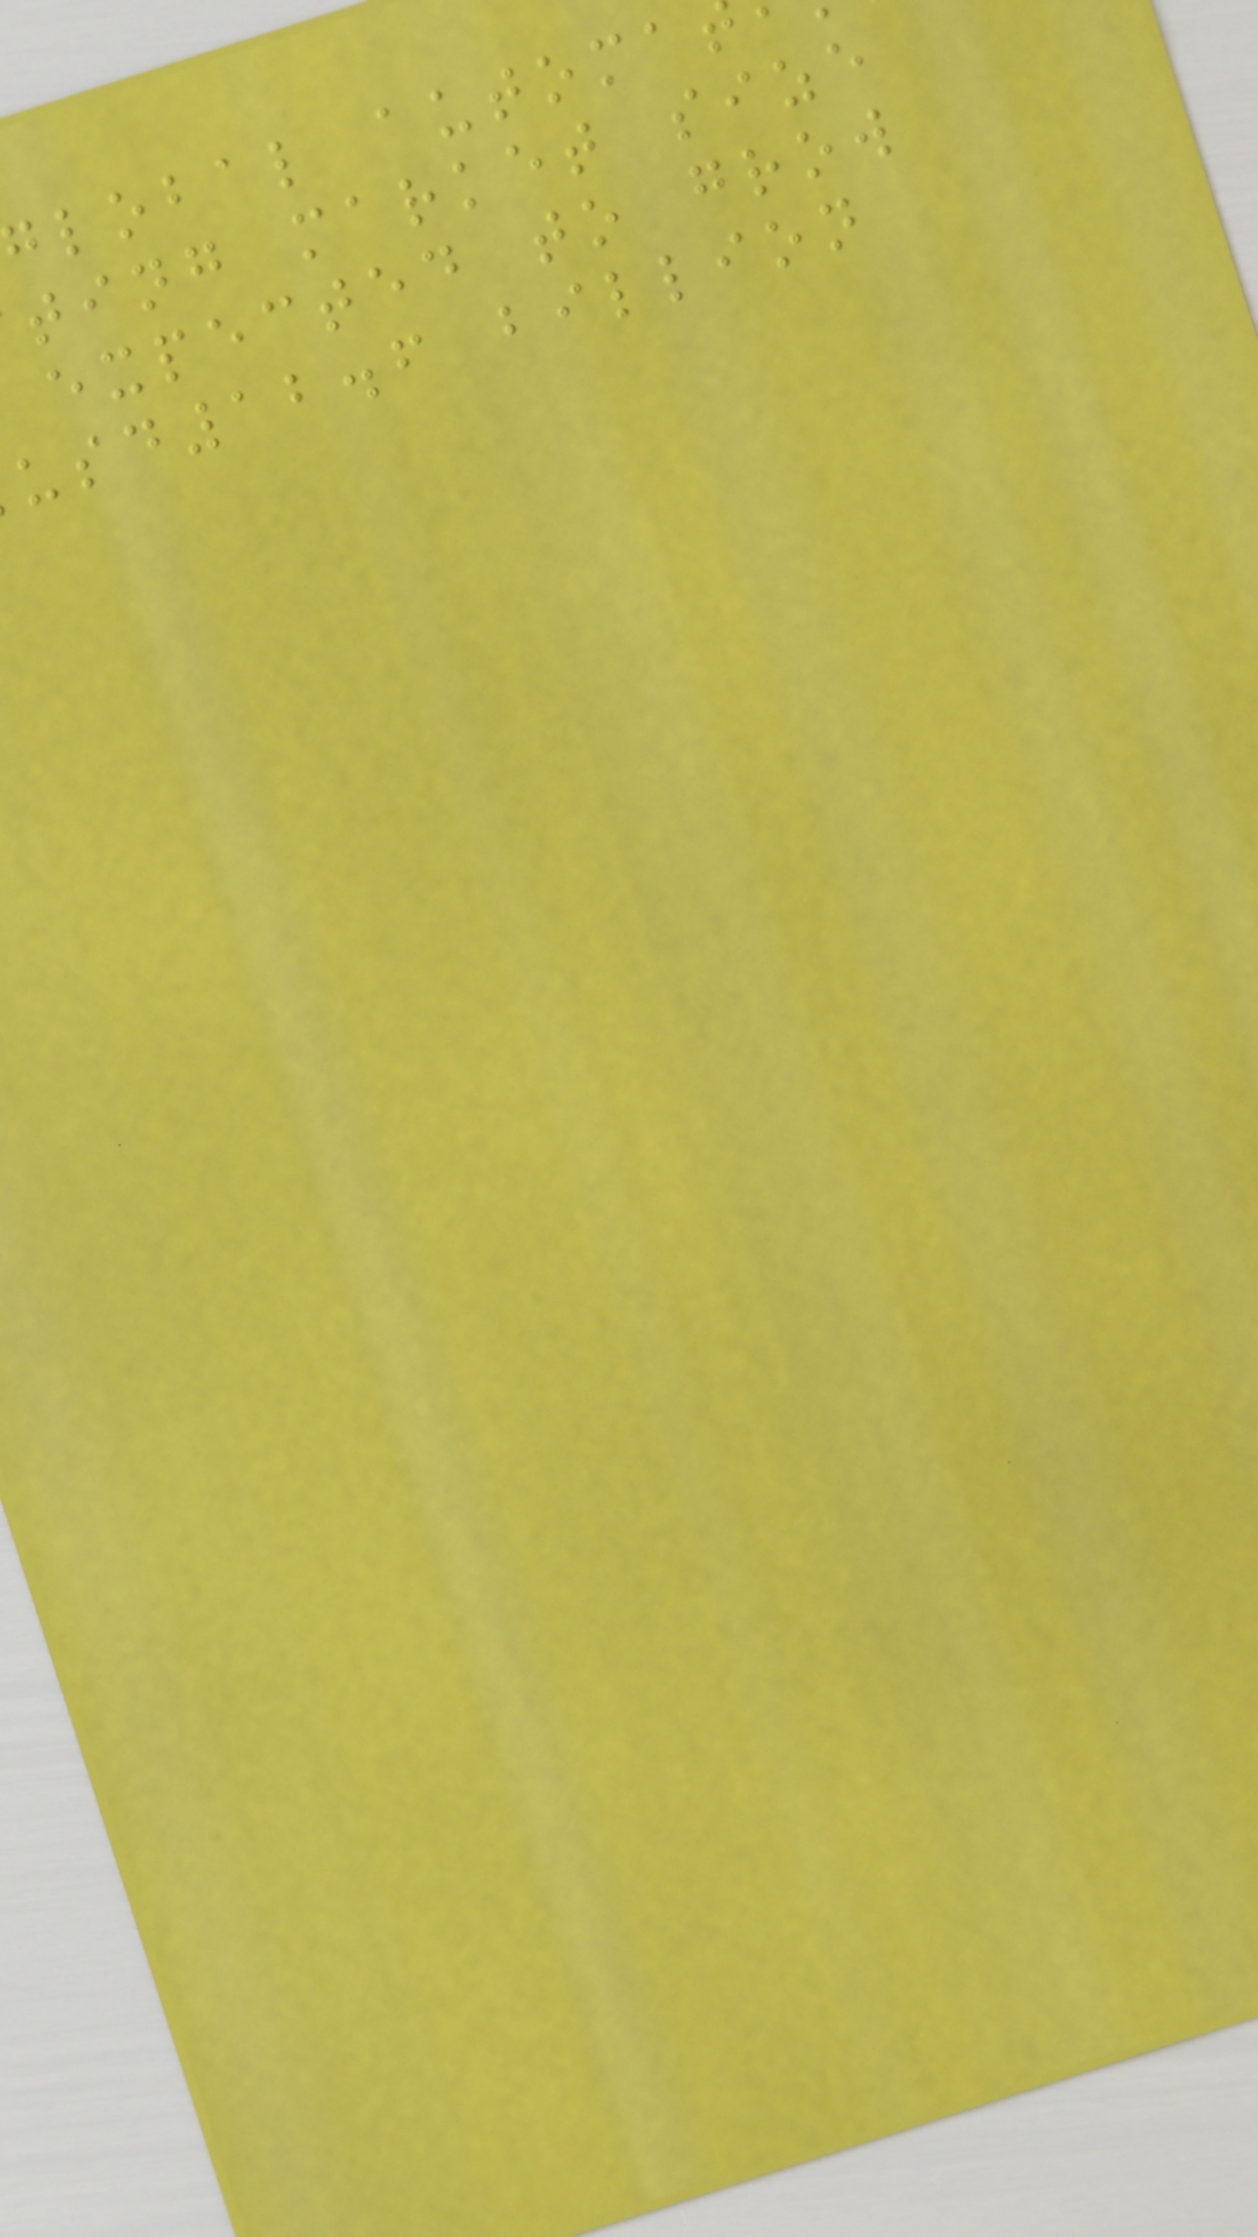lobal automa
ting market size
expected to grow
usd12.6 billion
